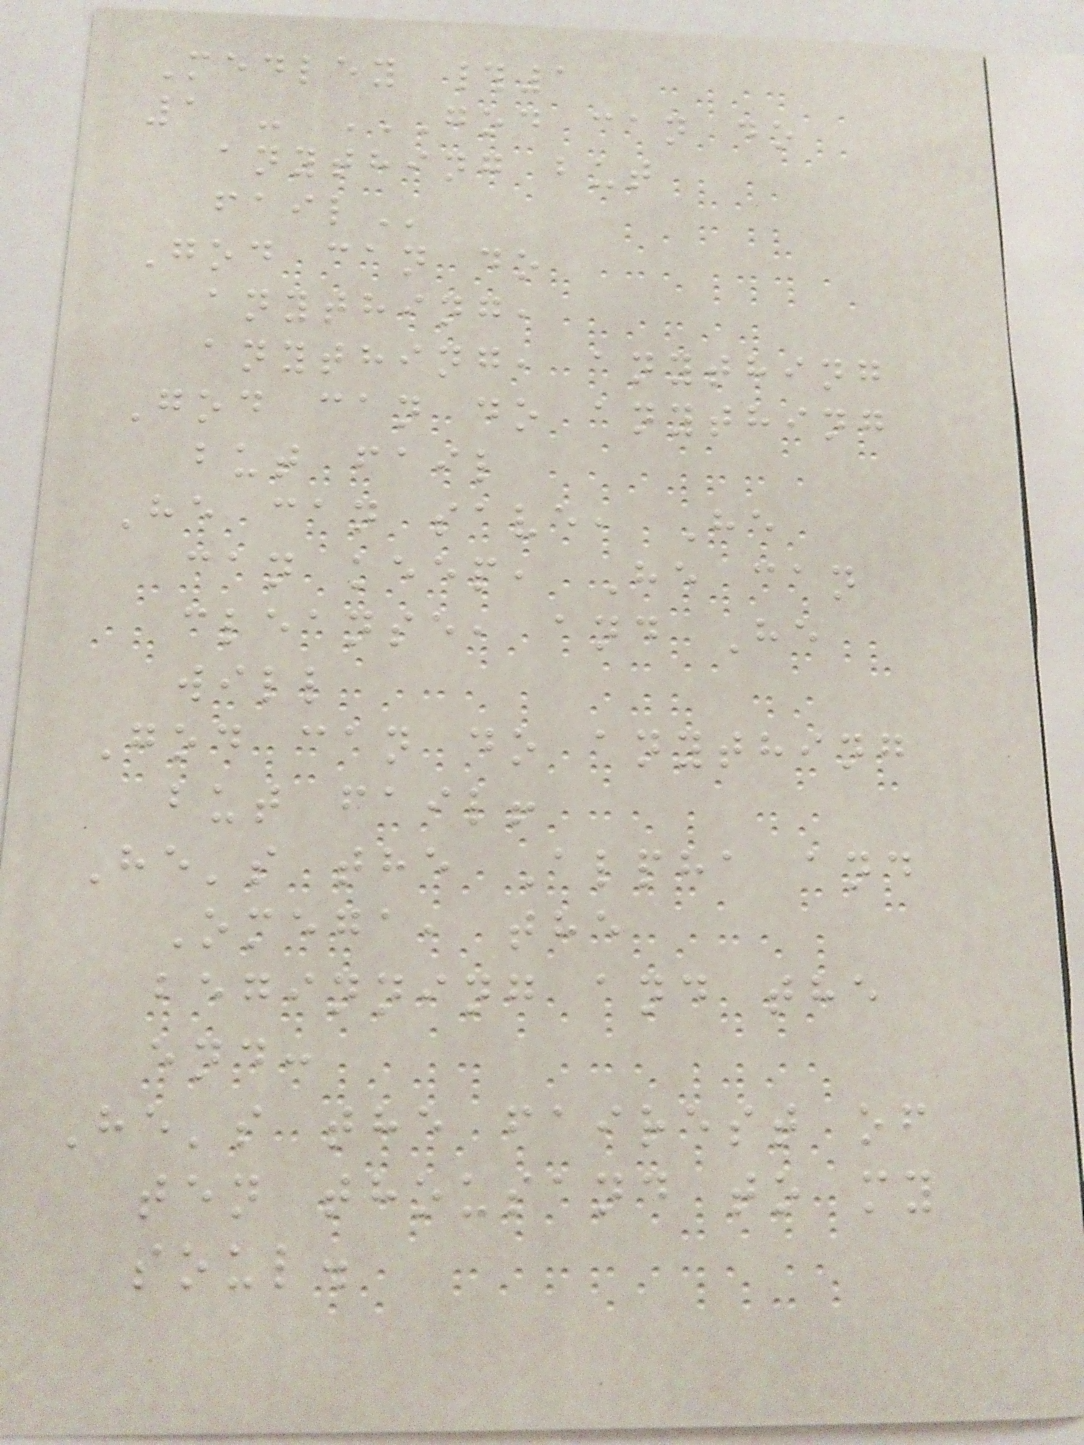Medley #1
1 - GOD CAN DO
ANYTHING BUT
FAIL
God can do
anything,
anything, anything
God can do anything
but fail
He can save, He
can keep, He can
cleanse, and He
will
God can do anything
but fail!
He's the Alpha and
Omega, the
beginning and the
end:
He's the fairest of
ten thousand to my
soul.
